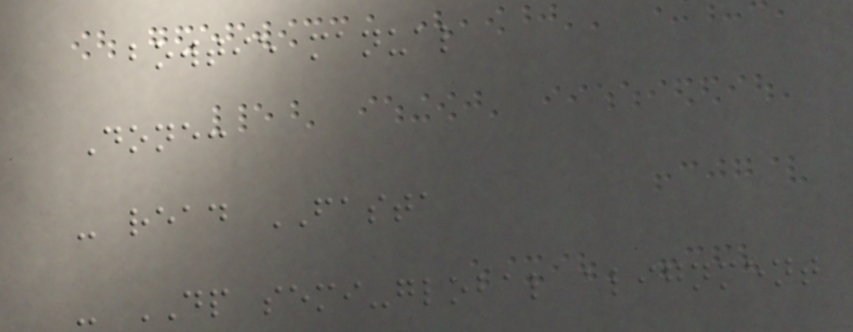bowtie manual
Done:
- read FASTA
- DP semi-global alignment
